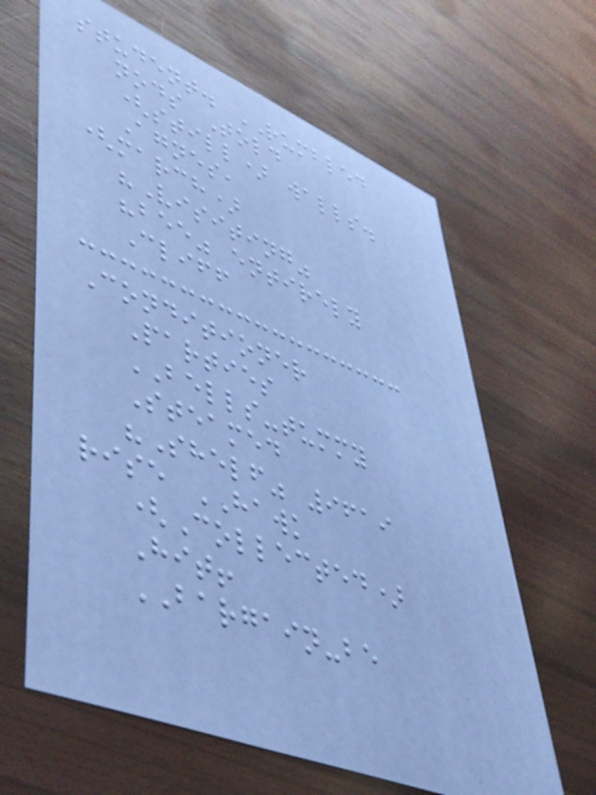student. RUMBLED
nods Told
(still) walls.
Agnes,
(march)
"Visiting"
"bee" entirely
Cliff
Conditioner
Parties
BELLS-tummy
Steamed
"Shelf" 9619
rise HAWK
(Collected)
Hit!
BARGAIN-be
